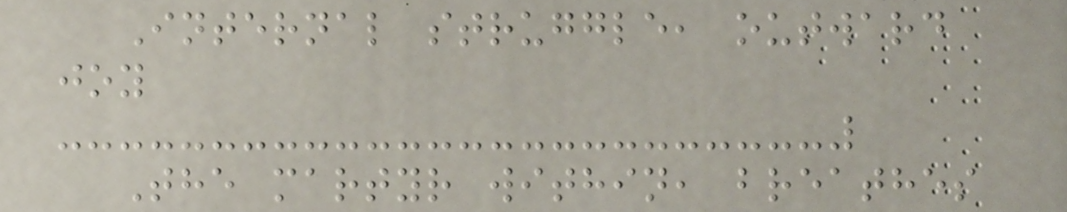Internal struggle, outward
joy
The martyr within, breathes
